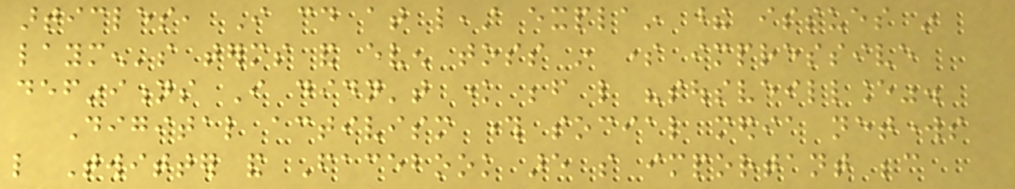articles, I could at least explain these issues in
laymen's terms and even toss in some impressive
definitions I didn't know before like "sousveillance".
Digital activism through social media networks
like Twitter and Facebook are so important because
